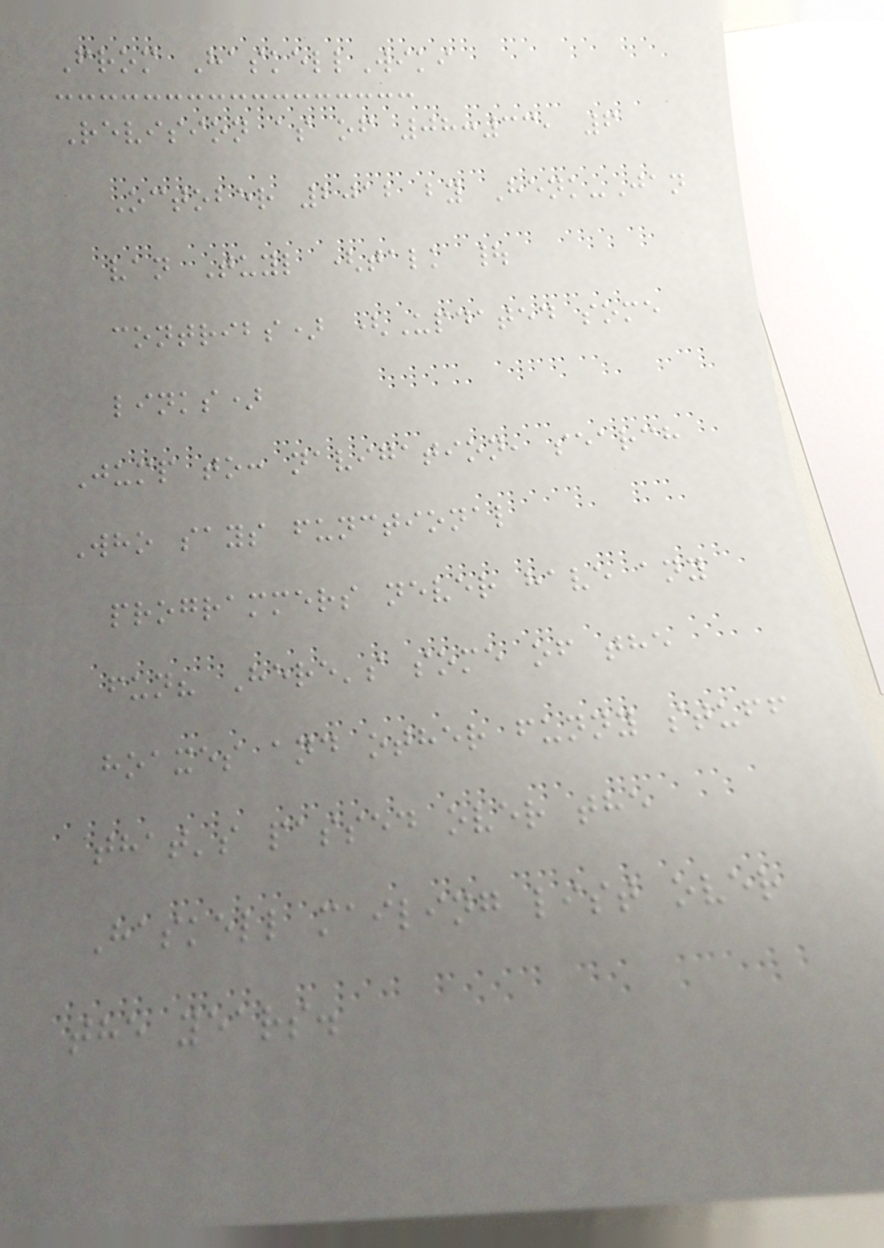From HaskellWiki
Revision as of 08:33, 6
October 2012 by Henk-Jan
van Tuyl (talk |
contribs) (Updated some
links)
Jump to: navigation, search
Who says functional
programmers never have any
fun? Here's some of the
hoaxes and other funny stuff
that's passed over the
Haskell mailing list over
the years.
